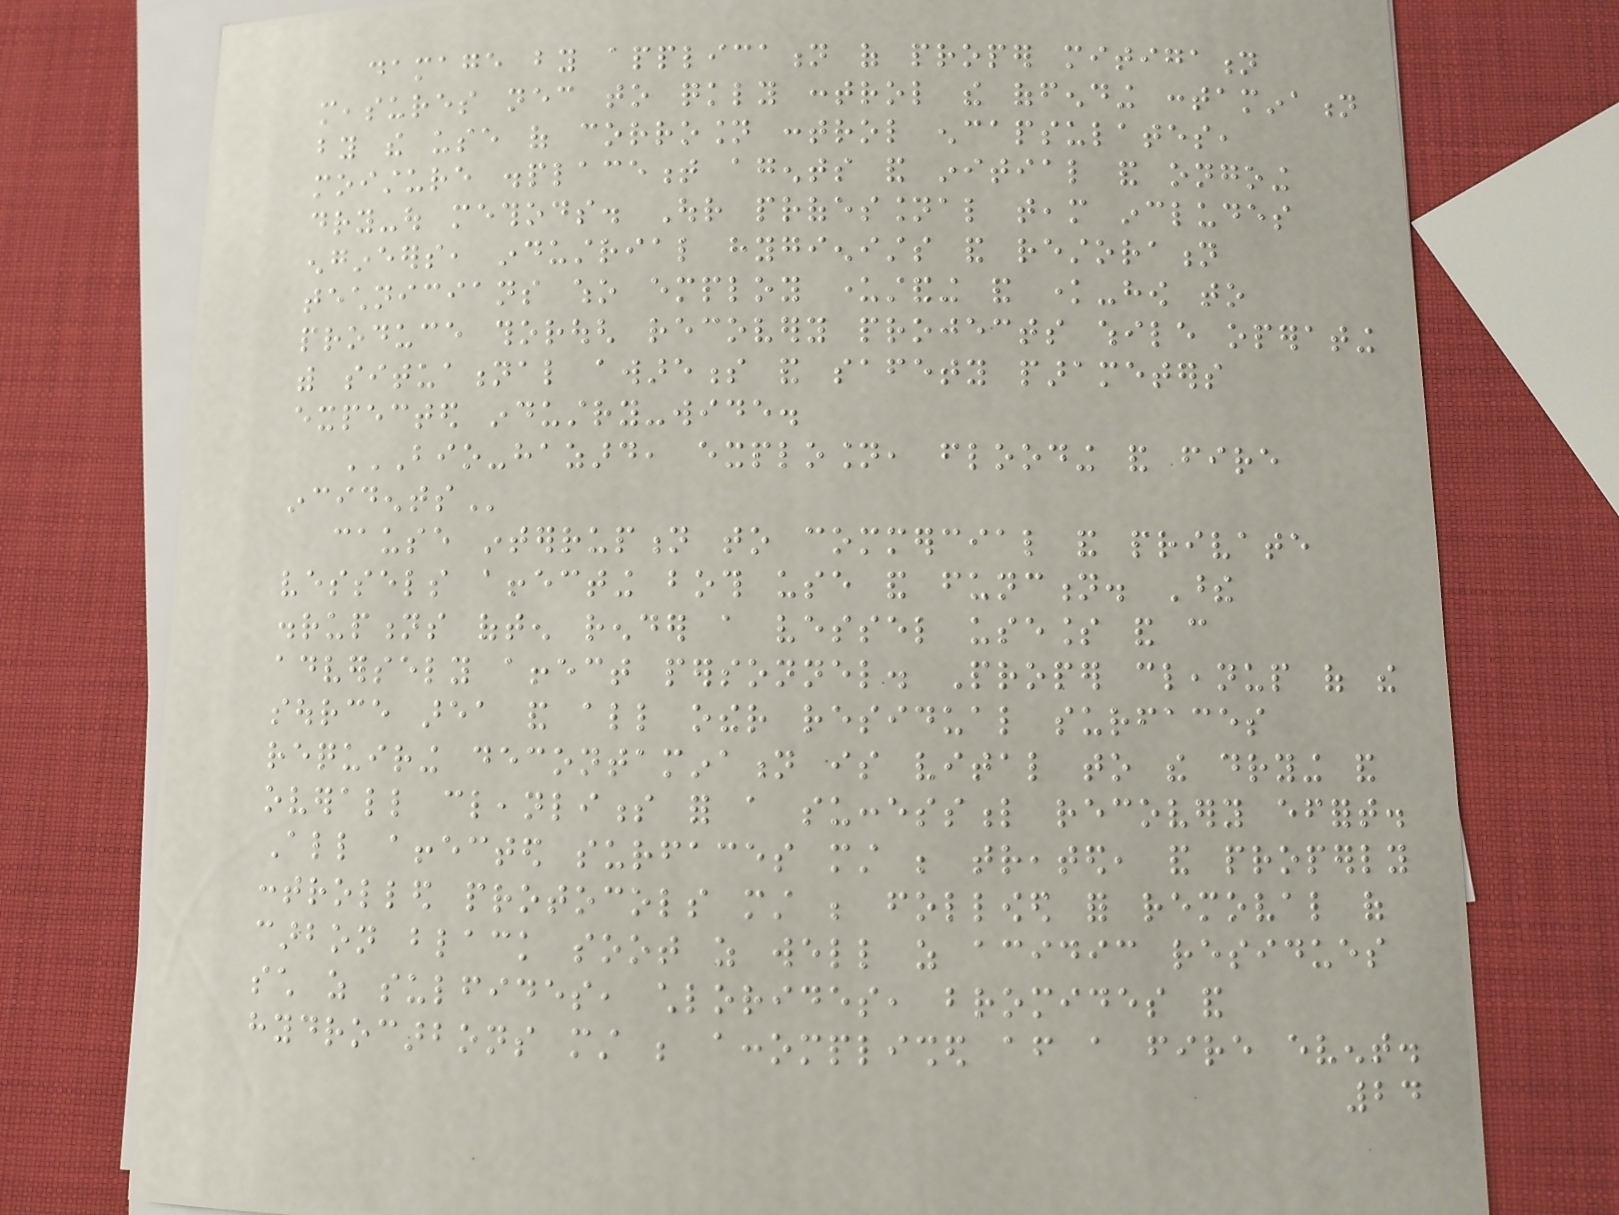damage by application of proper mitigation
measures necessary to quickly control the offending contamination
by the use of corrosion control encapsulates,
moisture displacement agents and initial and ongoing
dry-out methods. Our professional team includes
engineers, industrial hygienists and restoration
technicians who employ understanding and know-how to
produce thorough recovery projects while operating
with situational awareness and safety parameters
expected industry-wide.
BIO-HAZARD, EXPLOSION, FLOODING AND FIRE
INCIDENTS
cause interruption to commercial and private
vessels affecting both use and function. These
disruptions often render a vessel useless and can
adversely affect personnel. Proper cleanup of the
source area and all other residual surfaces
requiring decontamination is vital to the drying and
overall cleanliness for a successful recovery effort.
All affected surfaces must be treated, and properly
controlled protocols must be followed for removal of
carbon black soot as well as acidic residues
such as sulfides, chlorides, bromides and
hydrocarbons must be accomplished after a fire event.
24
